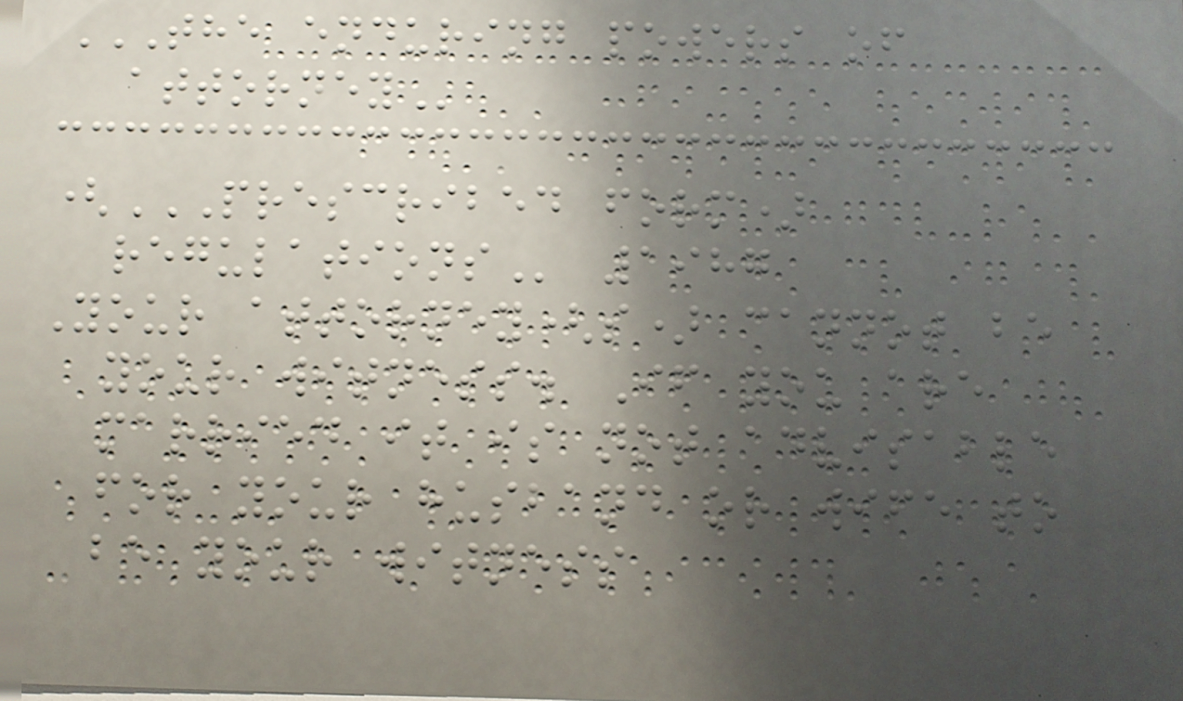THE ENDURING POWERS OF
ATTORNEY
(PRESCRIBED FORM)
REGULATIONS 1987
Your attorney(s) cannot be
your witness. If you are
married it is not advisable
for your husband or wife to
be your witness
